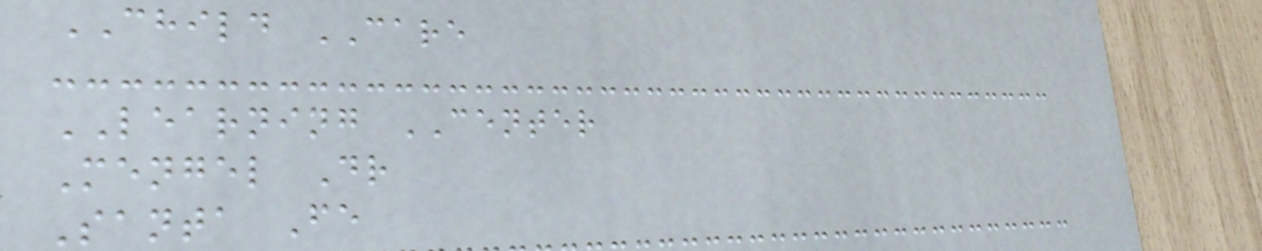CHILD CARE
LEARNING CENTER
Mengel Dr
Santa Fe
